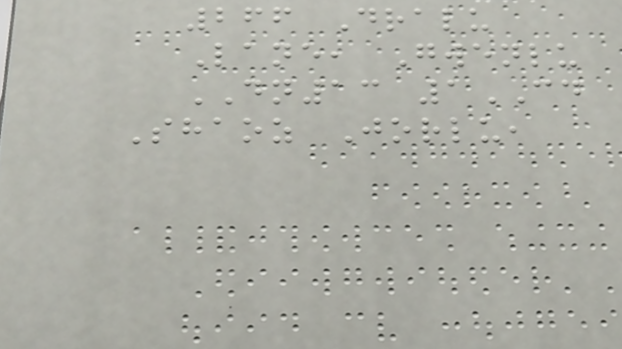266 Dralu
Lane, Gwenlu
DN13 1CD
Shaoz Jorlu,
